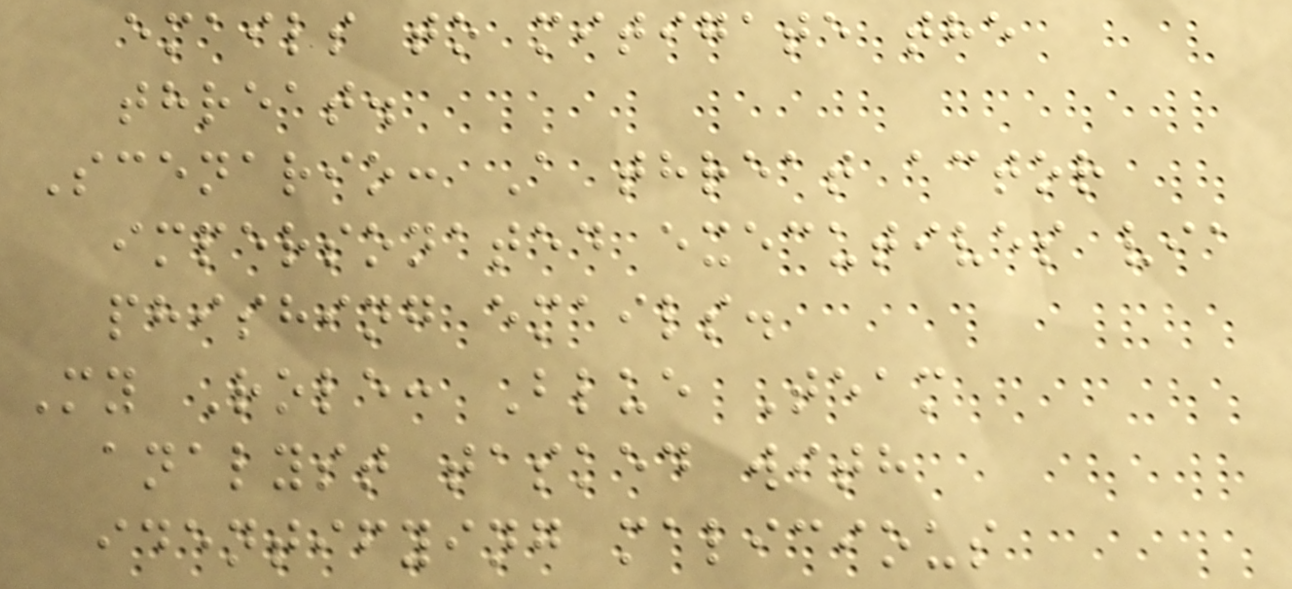emails to mitigate the
threat.
Scenario: A threat actor
impersonated executives via
phishing emails.
My Role: Blue Team
analyst tasked with
identifying malicious
